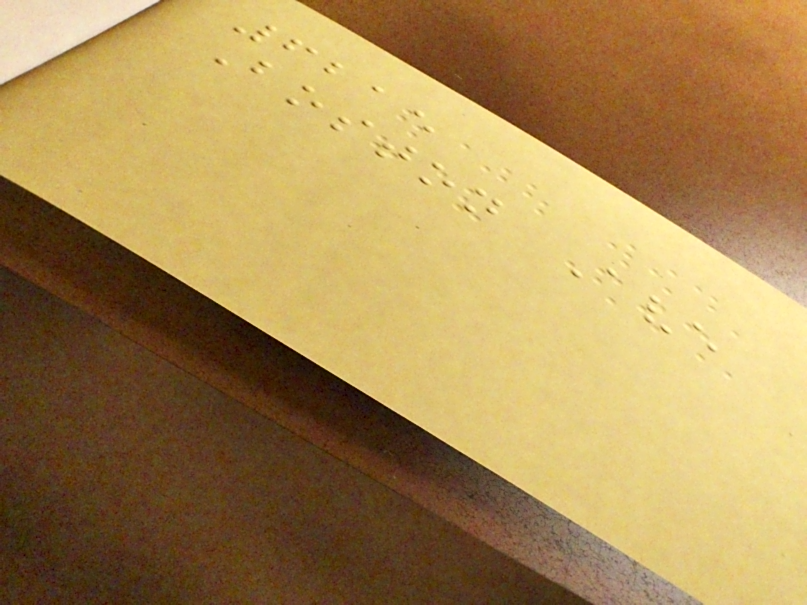6215
Boston Ave
